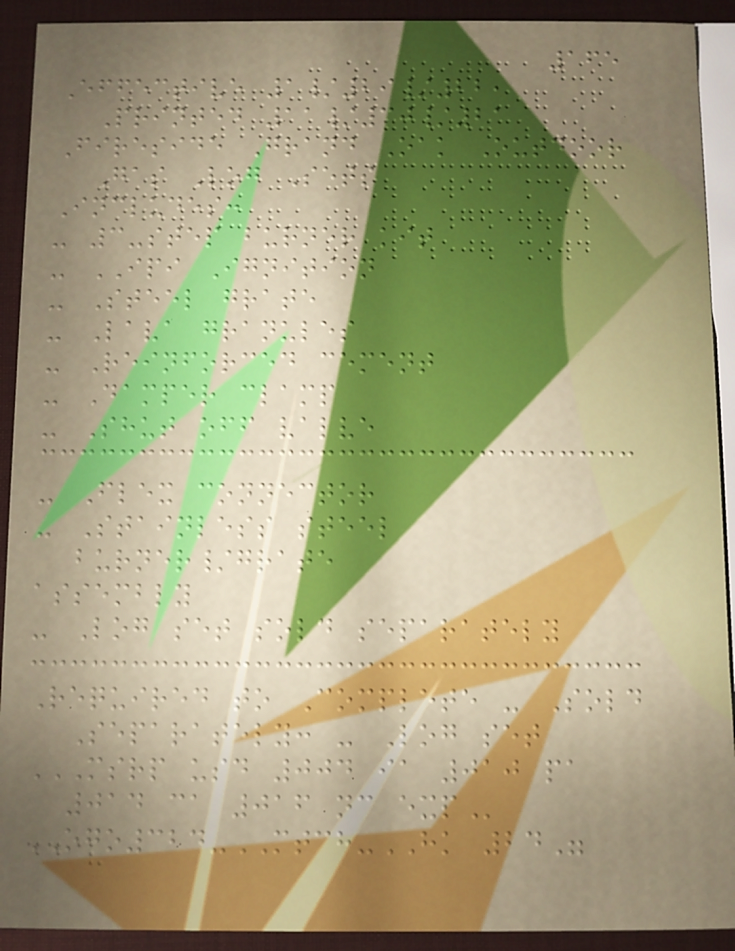165
Effective 1/29/22,
Printed 11/30/21
Fireside Grand Oak Outdoor
Gas Log Sets
Includes:
- 3-step burner kit
- IPI Ignition
- Steel grate
- Lava granules
- Reinforced cement
- Damper clamp
- Shut off valve
- Flex connector
- Stainless steel
burner/grate
assembly
- Log set sold separately
Required to Complete - Sold
Separately: - Log set
MSRP USD 004 IA 010 PA
014 CA 016 NC EXP
OGO324-MTCH-HK 24"
